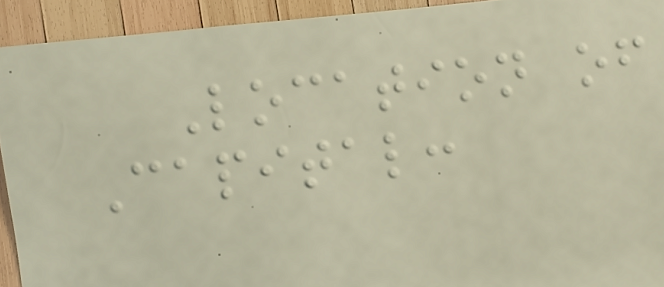Location of
Capital:
